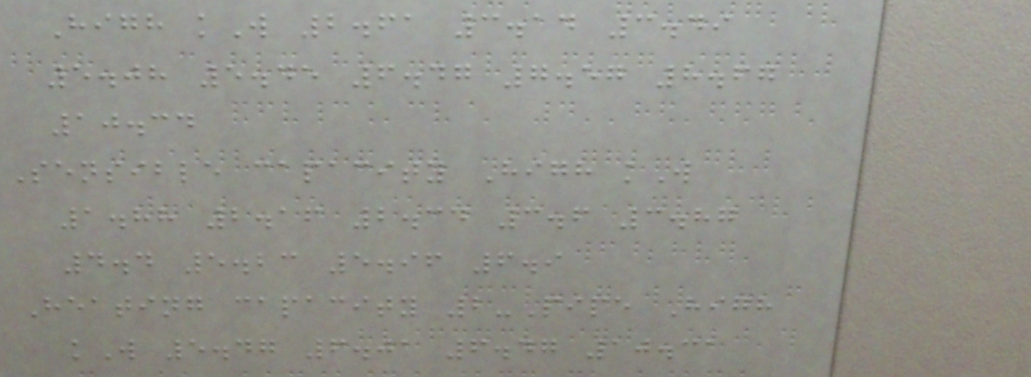High kW 2.61 3.14 3.49
5.08 5.45 6.47 7.57 8.67
10.34
Sensible capacity High kW
1.88 2.16 2.34 3.6 3.87
4.4 5.23 5.96 6.9
Heating capacity 2-Pipe High
kW 5.47 6.01 6.47 10.31
